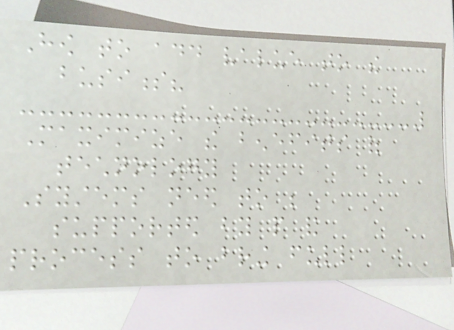How to add value to the
business?
Maximize the benefits of
technology
Systems need to be
supported by people and
process to bring full
